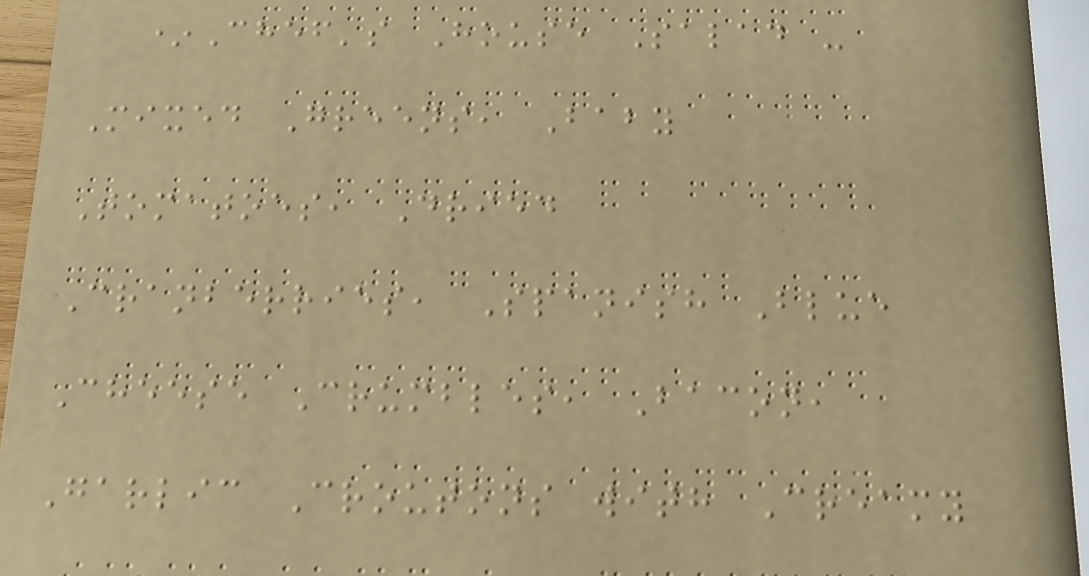*Chef's House Salad -
Mixed Greens, Baby
Tomatoes, Dried
Cranberries, Spanish Blue
Cheese Crumbles, Bacon,
Garlic Croutons with Creamy
